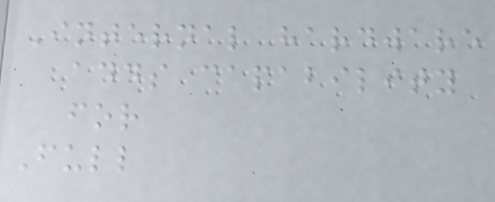Internal hardware
adds capability
for
Full
